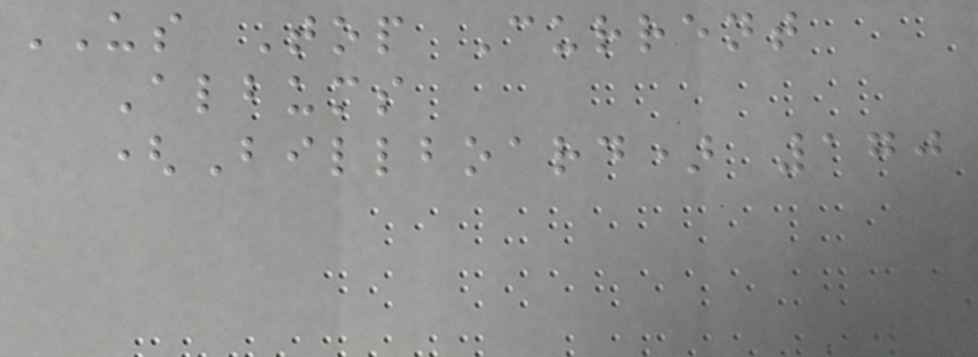US Top Current
Albums
(Billboard) 170
